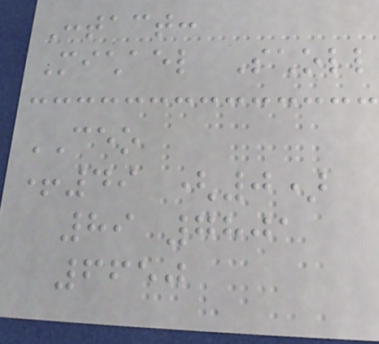Contact:
Michael Scholl
CEO
+49 (0)
89 7801
6650
